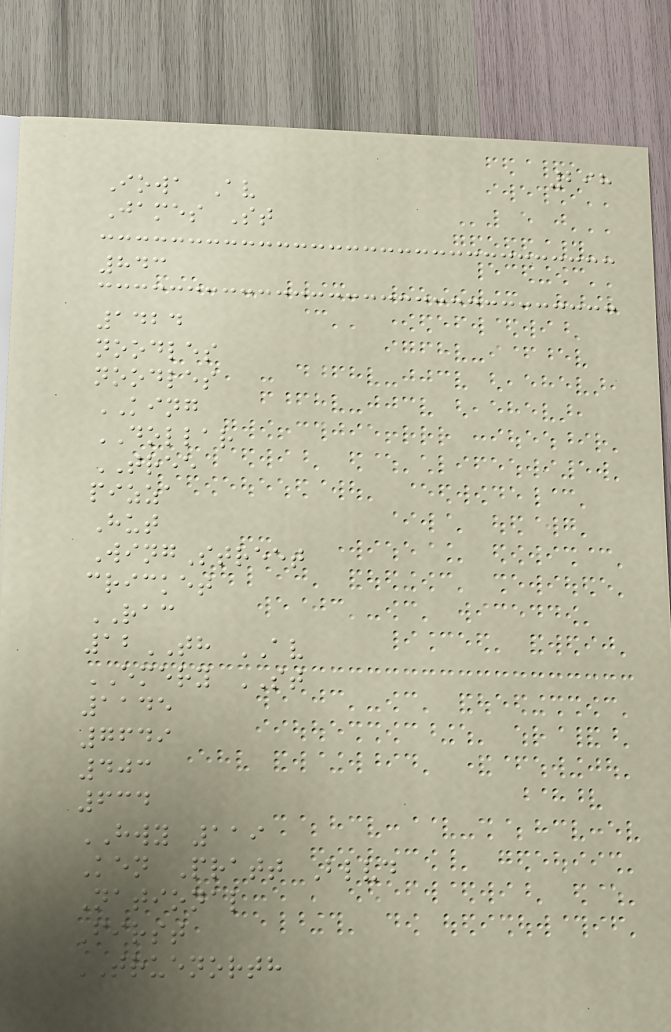298
Iowa Av
James St
843
1424
noodles
noodles
KING
DOLLAR
TREE
pizza
Hut
WingStreet
cricket
RAC
12TH AV
EMERY ST
1145
7649
403
634
HWY 119
Ken Pratt Blvd
National
First
TRUENORTH
